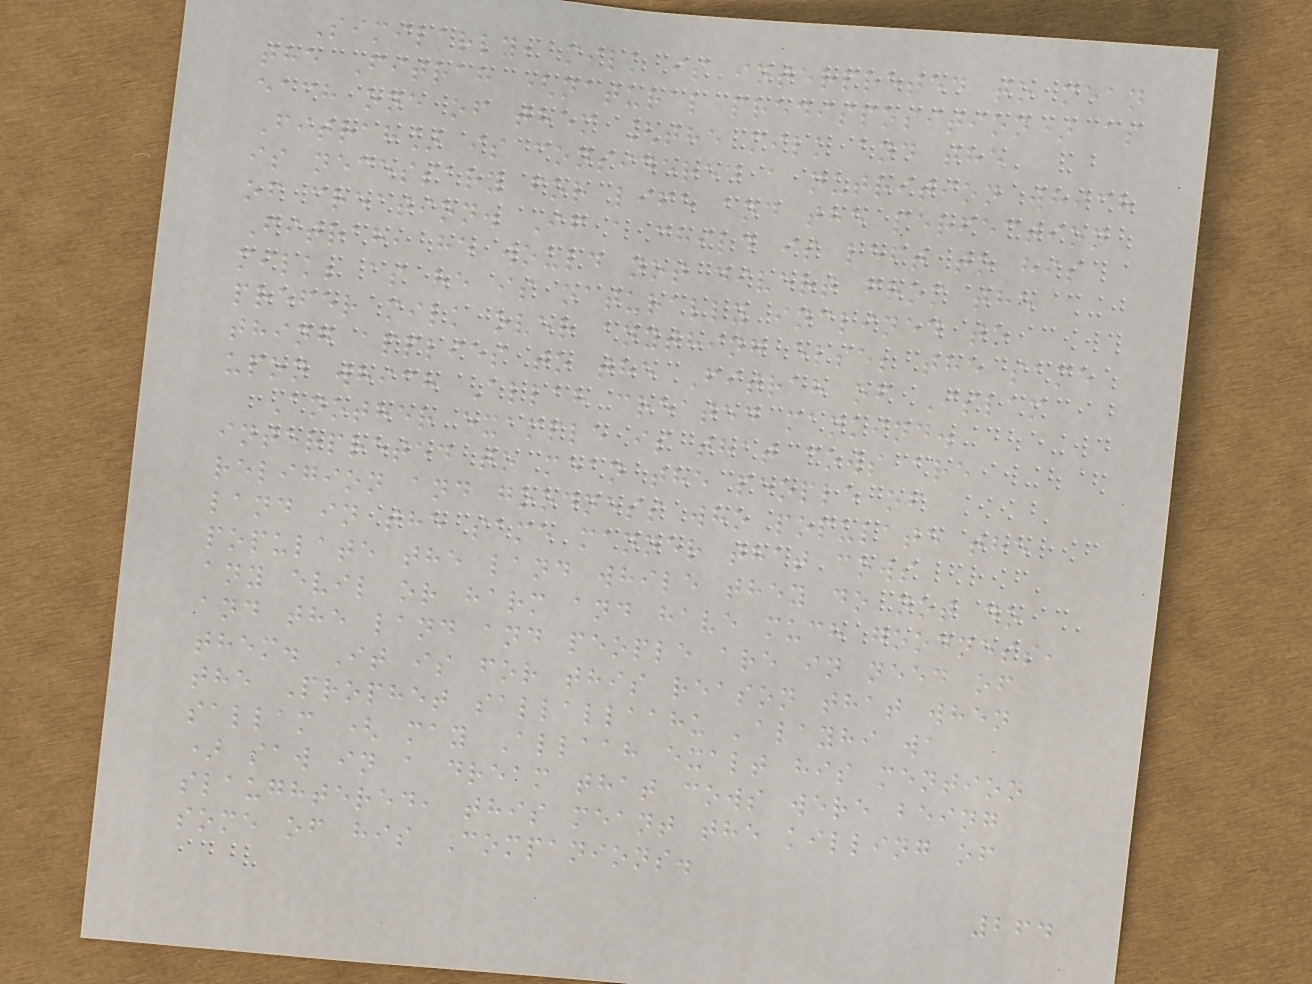Similarly, milk is interpreted to mean
the Fitrah (natural predisposition) as
each one of them [the milk and the
Fitrah] is considered a nutrition which
is necessary for life and the perfection
of creation. If a child is left to his
Fitrah, he would not divert from the
milk; as he is naturally inclined to
prefer milk over anything else; the same
thing applies to the Fitrah of Islam
upon which Allah created mankind.
Another example is that cows are
interpreted to mean the people of
religion and goodness who populate the
land in the same manner that cows
populate the land while they do not do
any evil or harm and have much goodness,
and the land and people are in need of
them. It is for this reason that when
the Prophet sallallaahu 'alayhi wa
sallam ( may Allaah exalt his mention
) saw in a dream that cows were being
slaughtered, this meant the killing of
some of his Companions.
264
